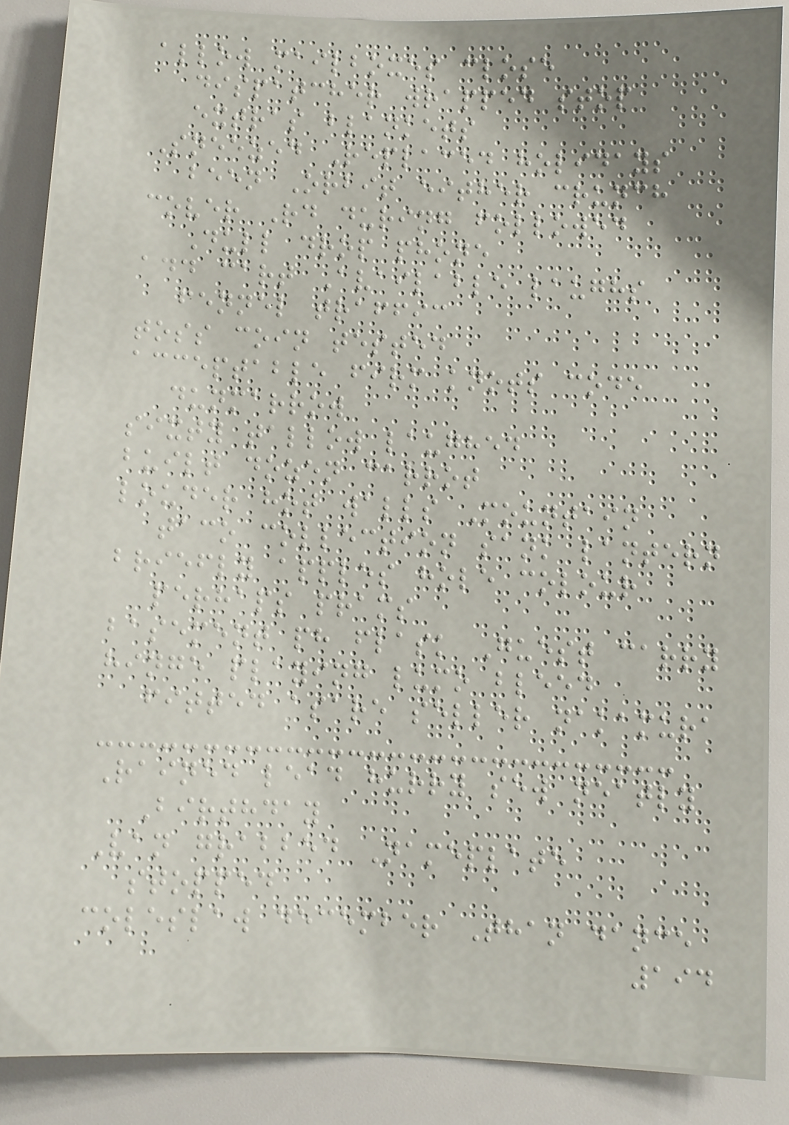allow mailboxes close
dispatcher wrapped stop
extras blankets
Sneezed Replaced holidays
been Orbit either crunch
cover Rd during followed
Dull drop phone
add cart Available laughs
fennel traffic
toss coin tested
acceptable firm knots code
dunmarrow
sixty tallow laughed
built dozen carrot
louder hot walls Mountain
taco collection sank lantern
briefly apples hole colour
perhaps prams
basement ph flask Guest carry
hinge playing lumo bleed
fitted asare seller nakamura
Rained lead hurry sew neatly
Birthday
Van grabbed Nameplate
stopped
coleslaw december Than dance
194
